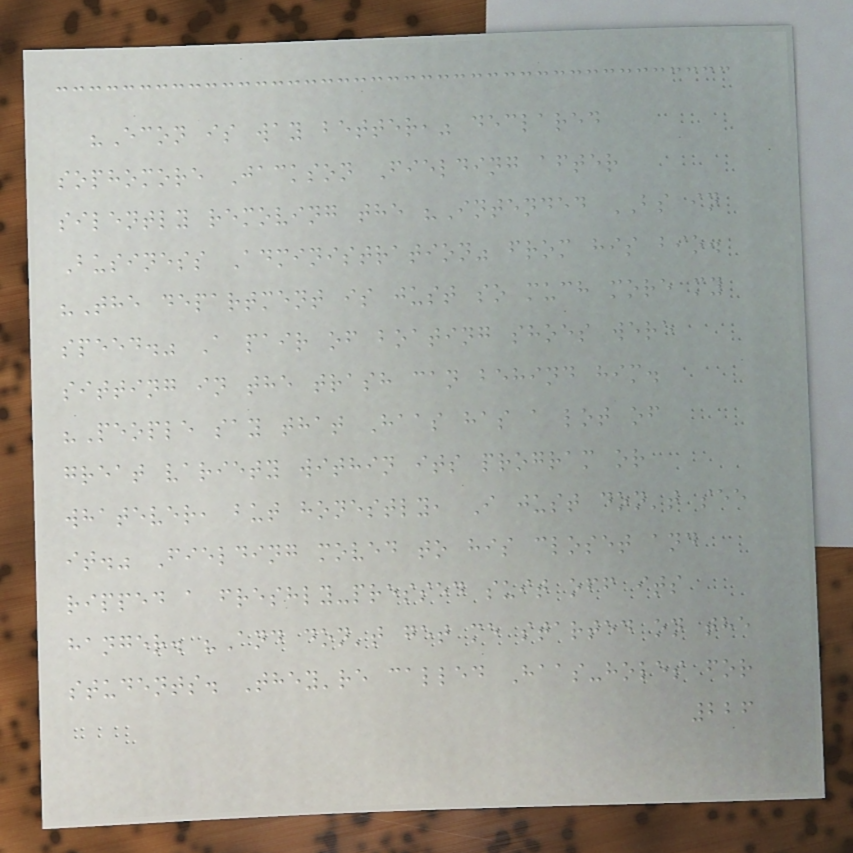"Econ is way better," declared
sophomore Jackson Fielding after
silently removing the "Intended BS in
Business Administration" from his bio.
"The department is just so much more my
speed." A pair of boating shoes were
sitting in the trash can behind him.
"People say that Haas has a lot of
great variety within its program or
whatever, but honestly, I just don't see
it." Fielding moved to his closet and
ripped a freshly-pressed suit off its
hanger. "And don't get me started on the
students. They're called Haas-holes for
226
